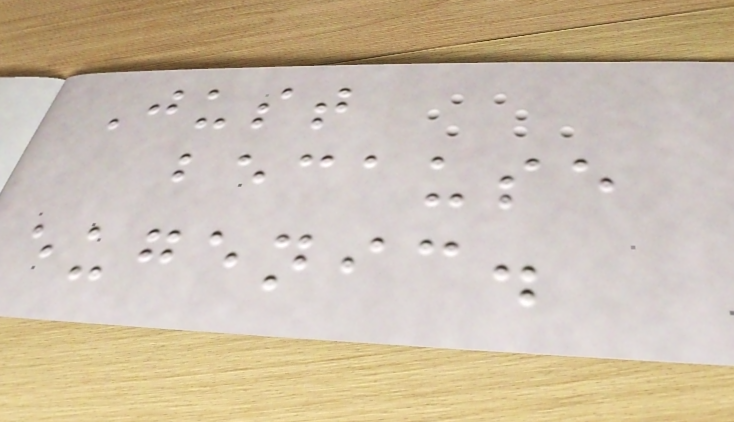Just
because
eugenic.
